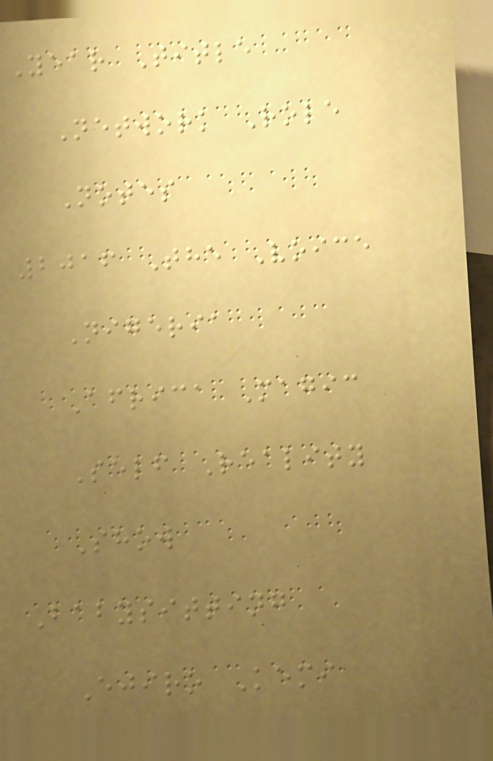Year Title
Network Role
Notes
2016 The Voice
Nigeria
Africa Magic
Self Reality
Show
Babysitting
Ejiro Kemi
